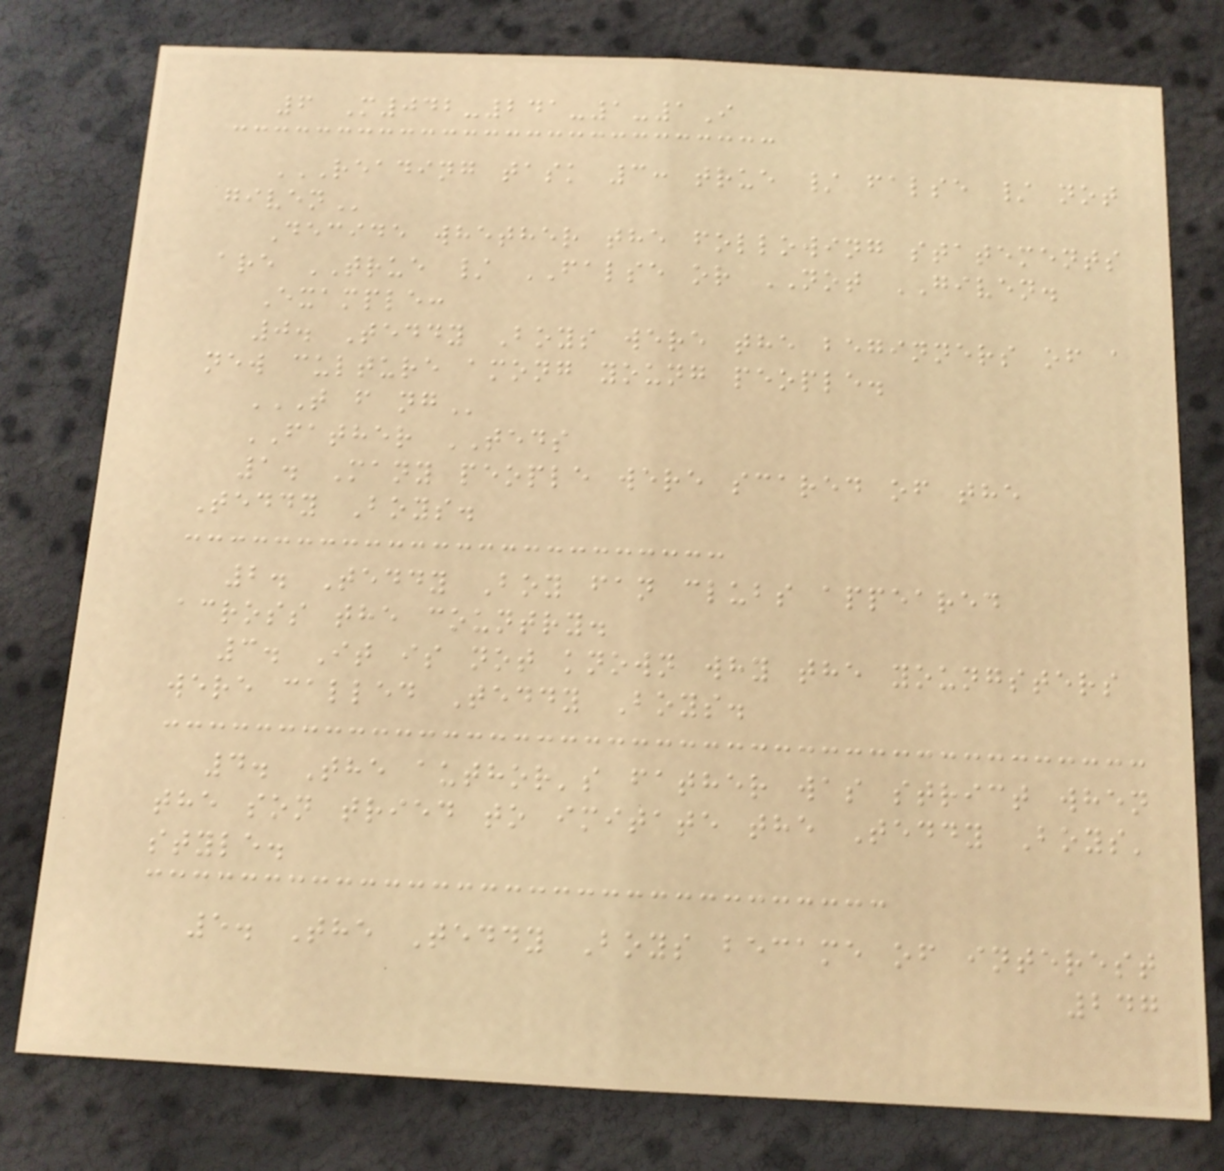6 M042-241-1-1I
READING TASK 3: TRUE / FALSE / NOT
GIVEN
Decide whether the following statements
are TRUE / FALSE or NOT GIVEN.
Example:
0. Teddy Boys were the beginners of a
new culture among young people.
T F NG
FATHER TEDS
1. Many people were scared of the
Teddy Boys.
2. Teddy Boy fan clubs appeared
across the country.
3. It is not known why the youngsters
were called Teddy Boys.
4. The author's father was strict when
the son tried to imitate the Teddy Boys'
style.
5. The Teddy Boys became of interest
247
